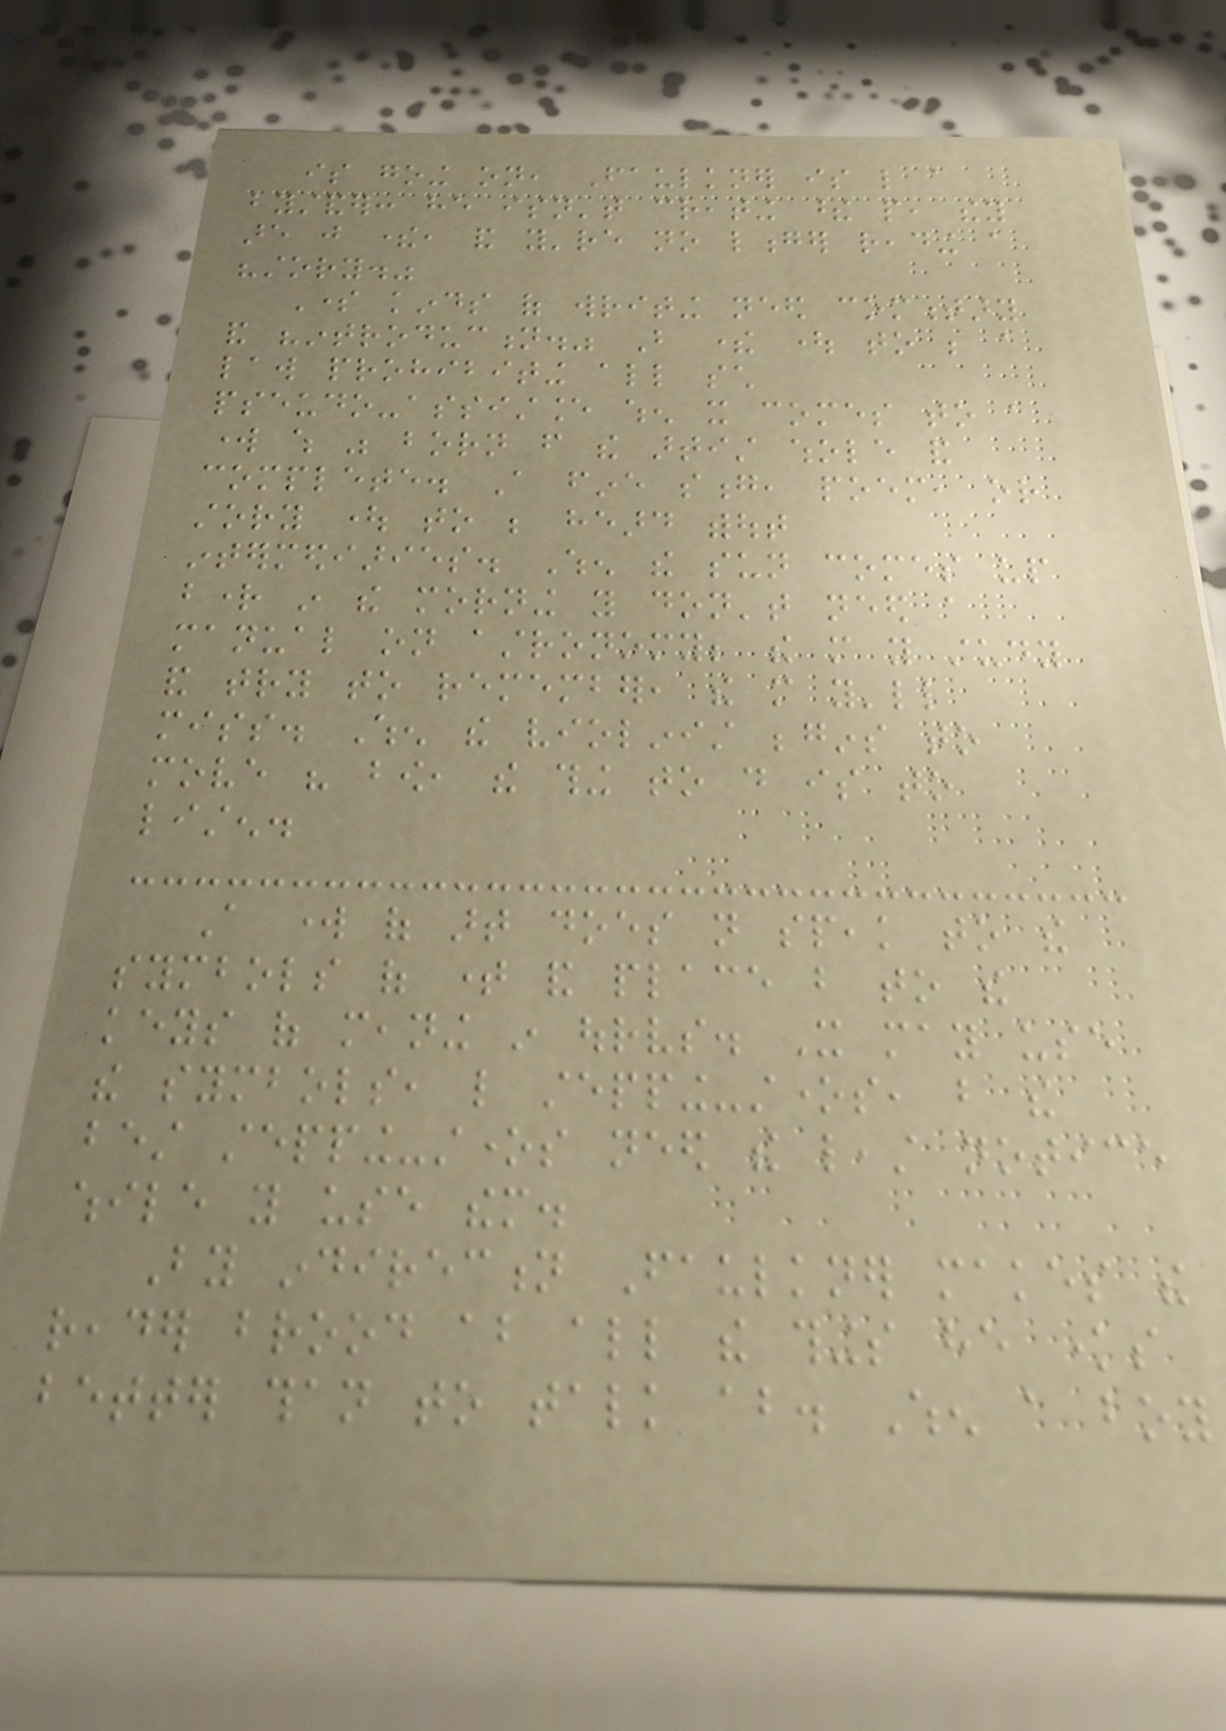is going on, Faulkner is like a
bystander: he isn't creating these people, they
are just there, and you're no longer reading a
"story."
Some kinds of writing need commentary
and "introduction." But there ought to be a
law prohibiting all such
pseudo-assistance when it comes to a
work which was born from the artist whole and
complete. A fine song, poem, or
story ought to be heard without
intermediaries. When the sun comes up
bright in the morning you don't need a
manual on astronomy; the more you study
and try to remember, the more you'll
miss. When the violinist begins to
move his bow, the thing to do is to
listen.
A work of art does not speak to the
symbols of time and place but to the
keys of meaning in ourselves. It may use
the symbols, like stepping-stones, but the
best stepping-stones need the least notice
while you use them.
By indirection Faulkner makes the
reader brood about all the things he knows
better than to talk about. When a boy
